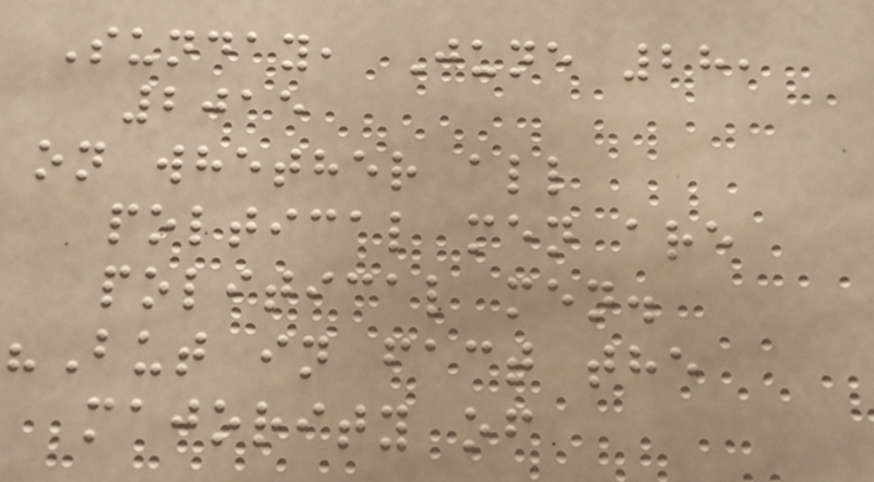Sunday, June 28,
2015
on whether all
poltical men are
political men.
"But in fact the
majority of
